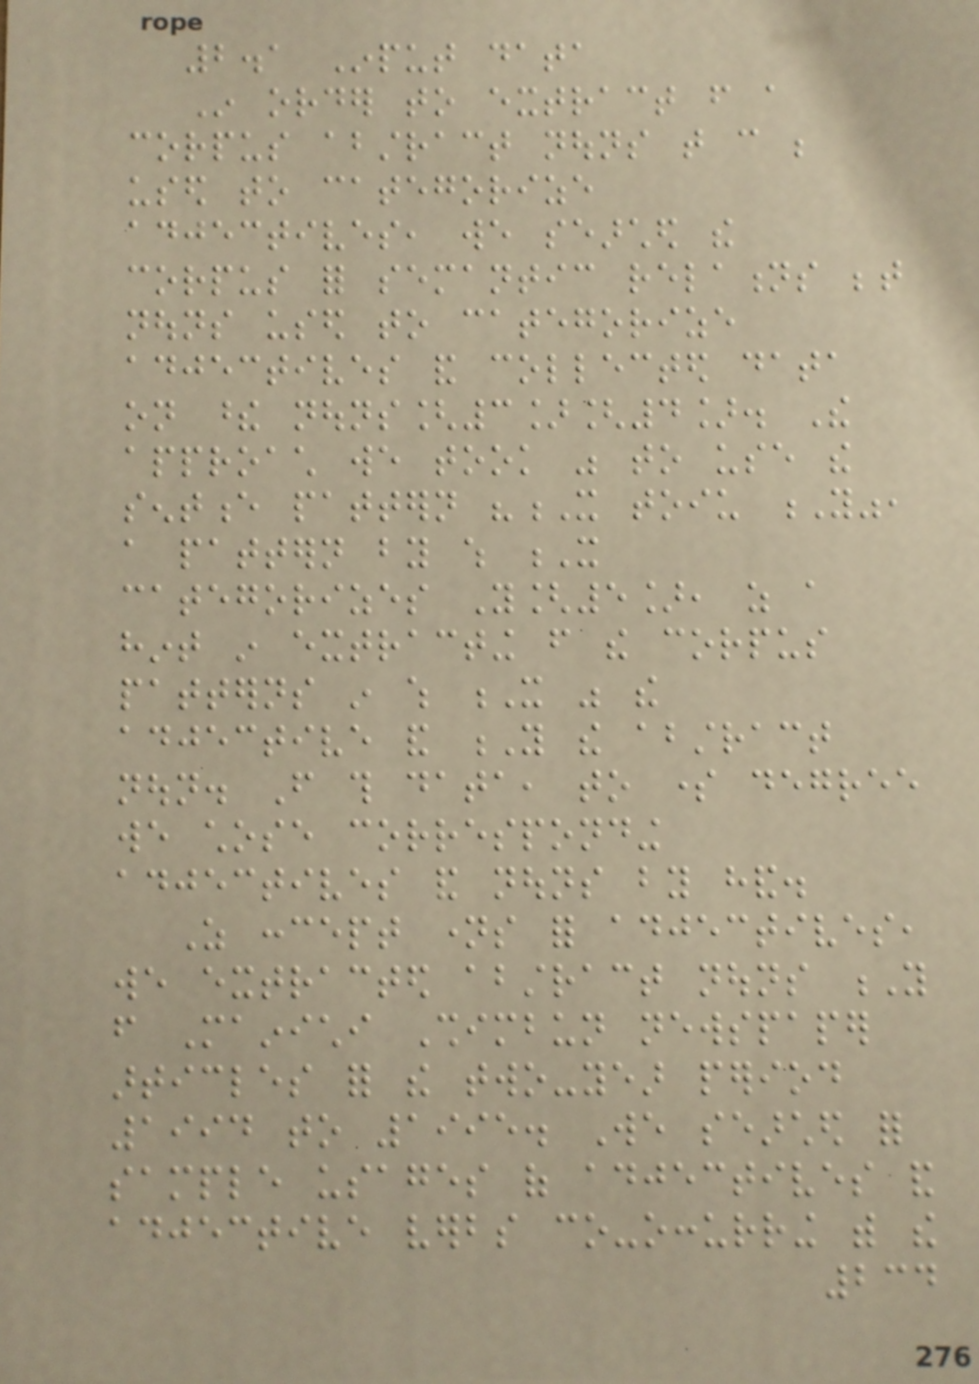2.1 Input data
In order to extract from a
corpus abstract nouns that can be
used to categorize
adjectives, we searched the
corpus for semantic relations between
nouns used to categorize
adjectives and collected data
on these nouns[3][4]. The
approach we took was to use the
sentence pattern "X toiu Y",
a pattern by which X
categorizes Y[5], as a
hint in extracting from the corpus
patterns in which X was the
adjective and Y the abstract
noun. From this data, to some degree
we chose corresponding
adjectives and nouns by hand.
As concept names for adjectives,
we extracted abstract nouns Y
from Mainichi Shimbun newspaper
articles for the two-year period
1994 to 1995. We searched for
sample usages of adjectives and
adjective verbs co-occurring with the
234
